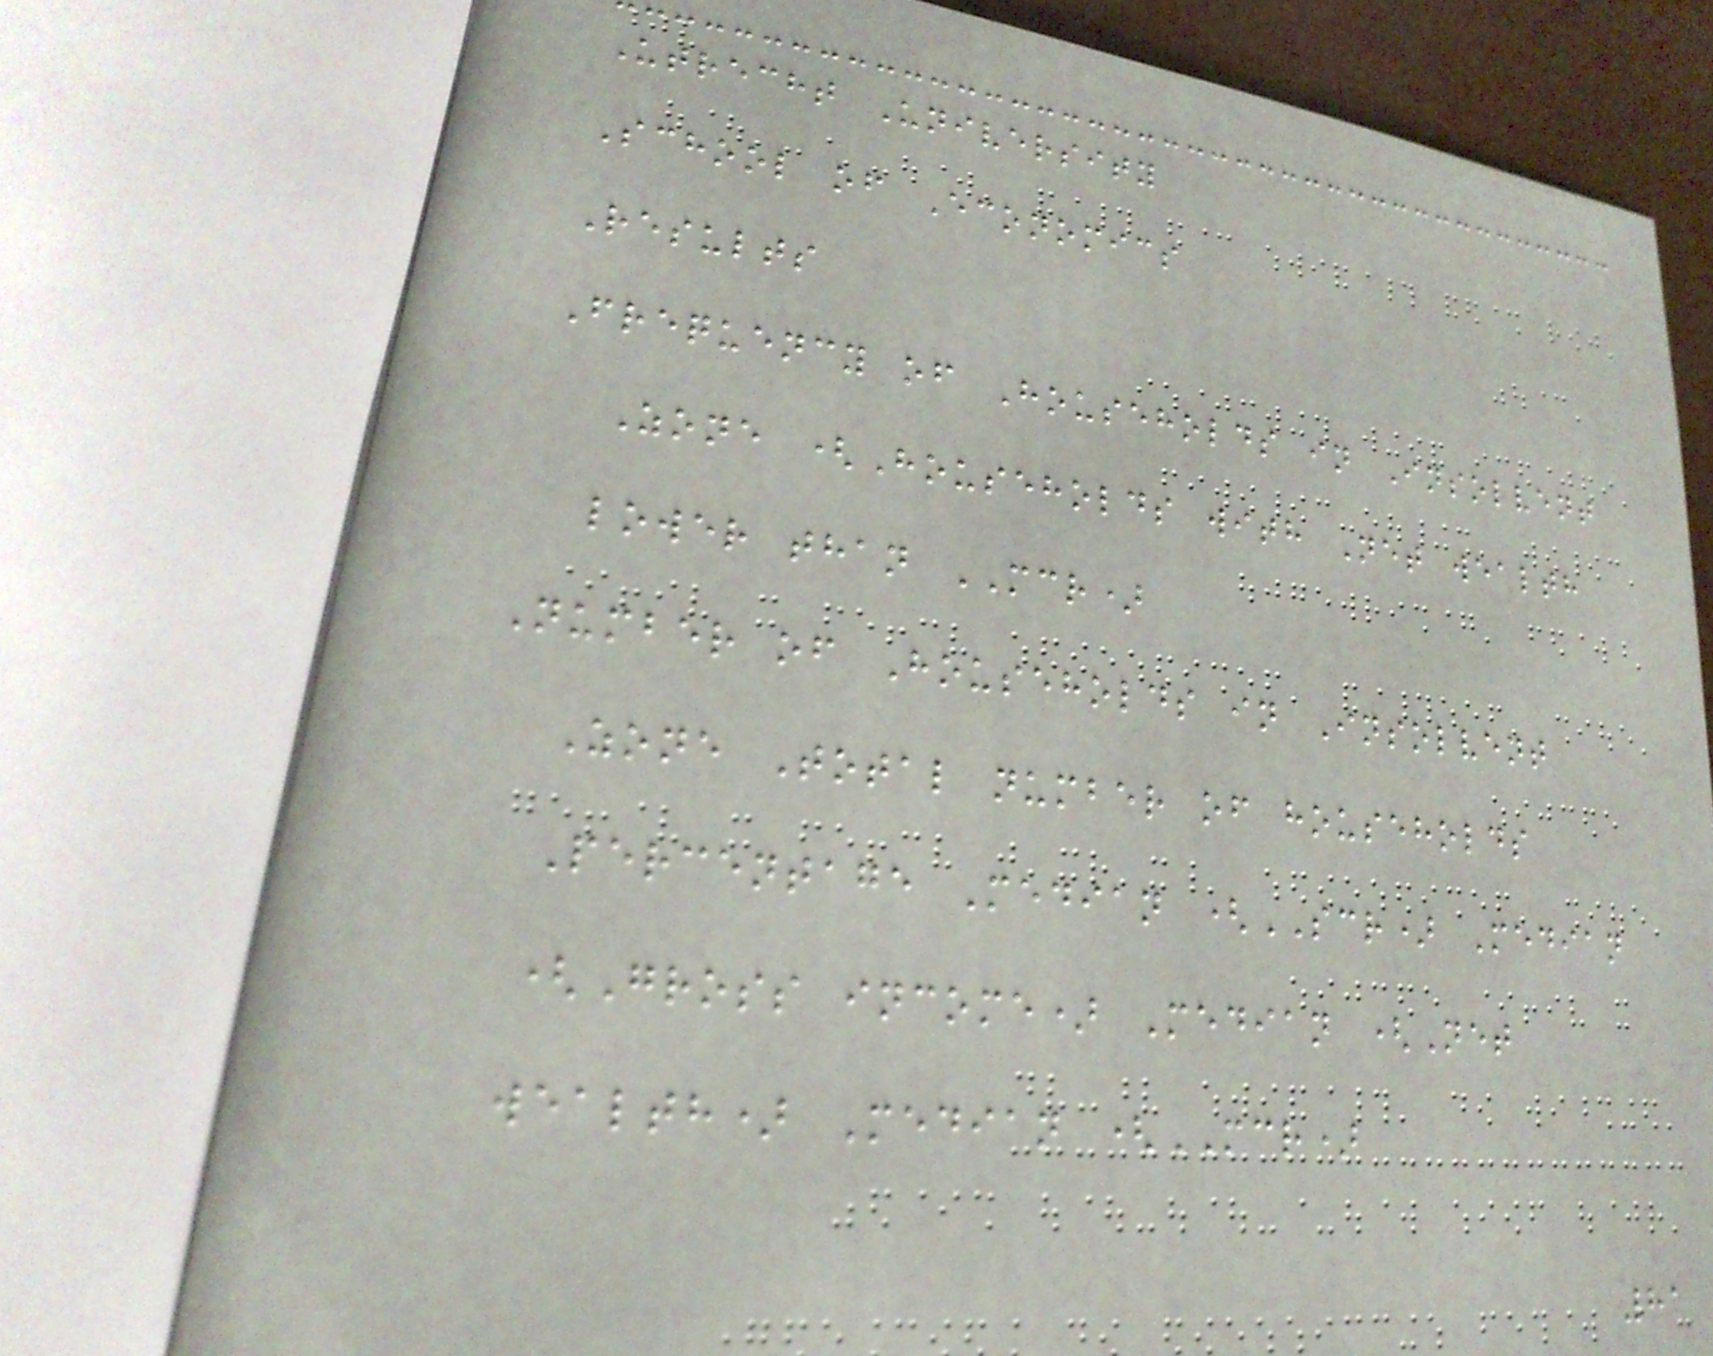Utrecht University
School of Economics
Results
Frequency of Households in Insolvent
Zone (Households with Net wealth
lower than MCR)
Number of Households in Insolvent
Zone Total number of households
Percentage Median (SCR) Median
(Gross income) Median (Net
wealth) Median (MCR)
81
